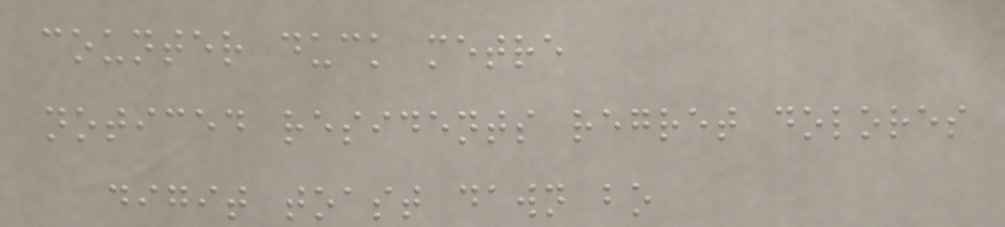counter duck metre
noticed residents regret dolores
digit toast dawn bo
